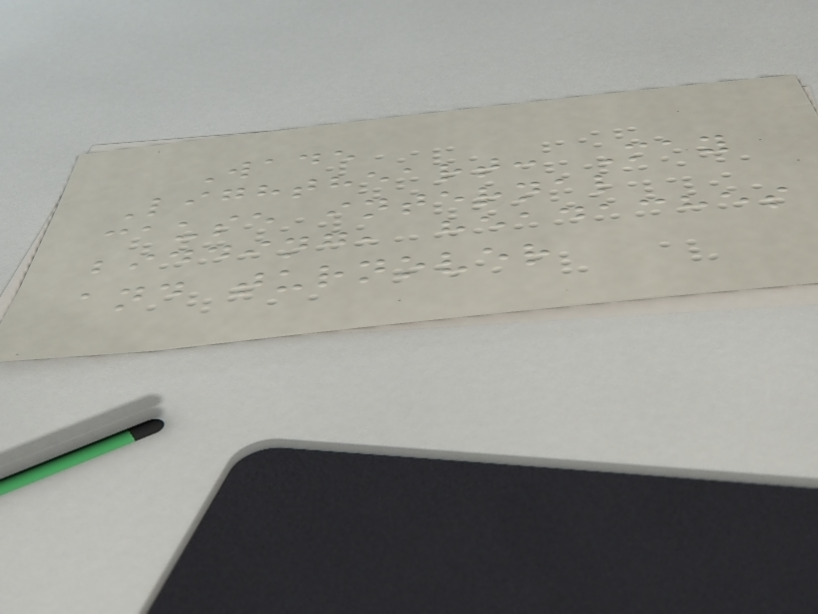Wade
Lightheart: May
cause internal
bidding, headaches
and turnover
